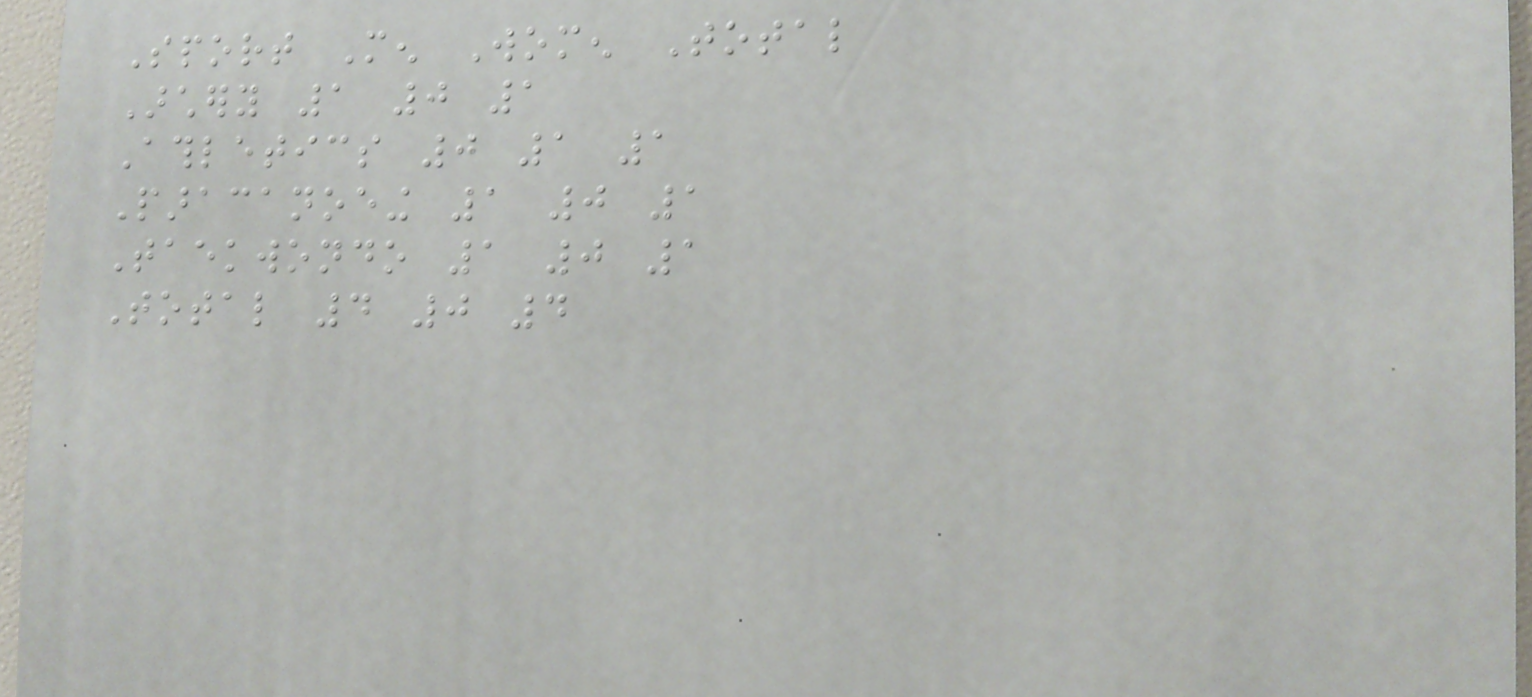Sport Men Women Total
Archery 1 0 1
Athletics 0 1 1
Paracanoeing 1 0 1
Taekwondo 1 0 1
Total 4 0 4
